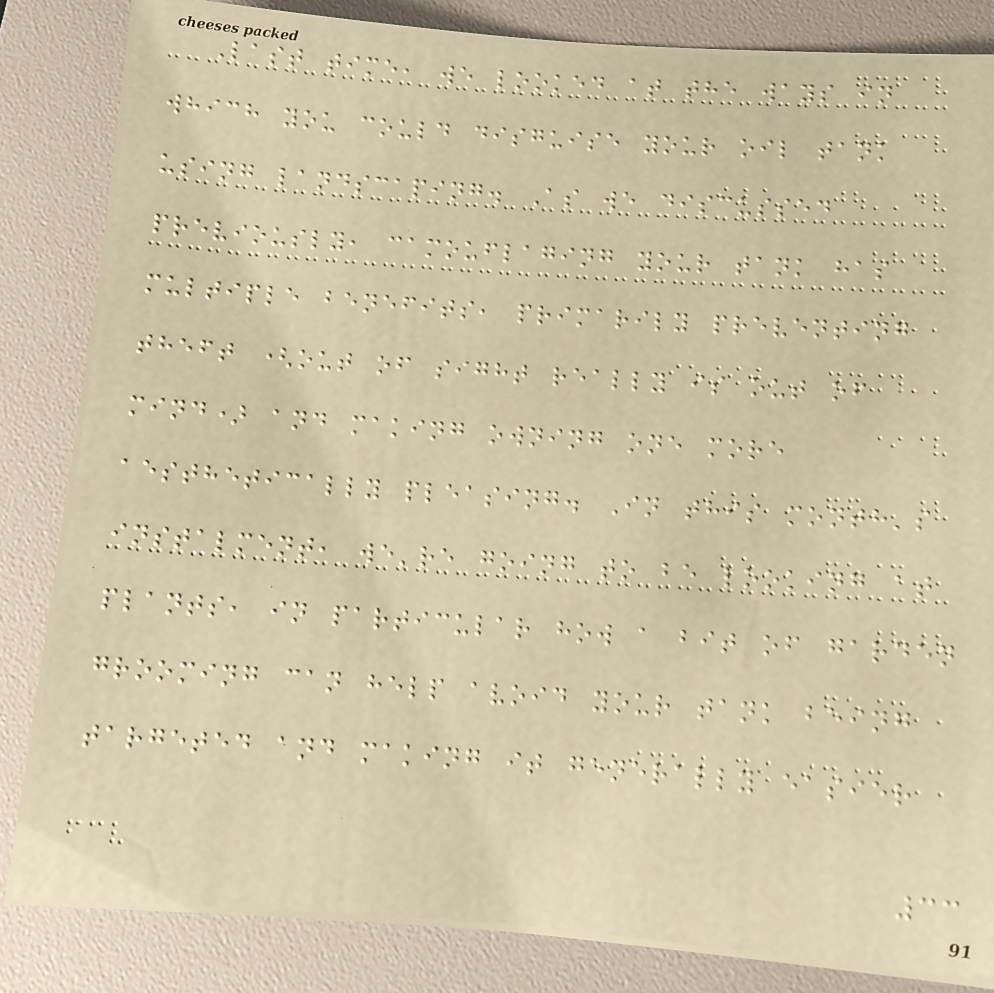Last time, we looked at the ways in
which you could disguise your oil tank
using landscaping. As we discussed
previously, camouflaging your tank has
multiple benefits, primarily preventing
theft (out of sight really is out of
mind) and making owning one more
aesthetically pleasing. In this month's
instalment, we're going to be looking at
plants, in particular how a bit of garden
grooming can help avoid your tank being
targeted and making it generally easier
33
